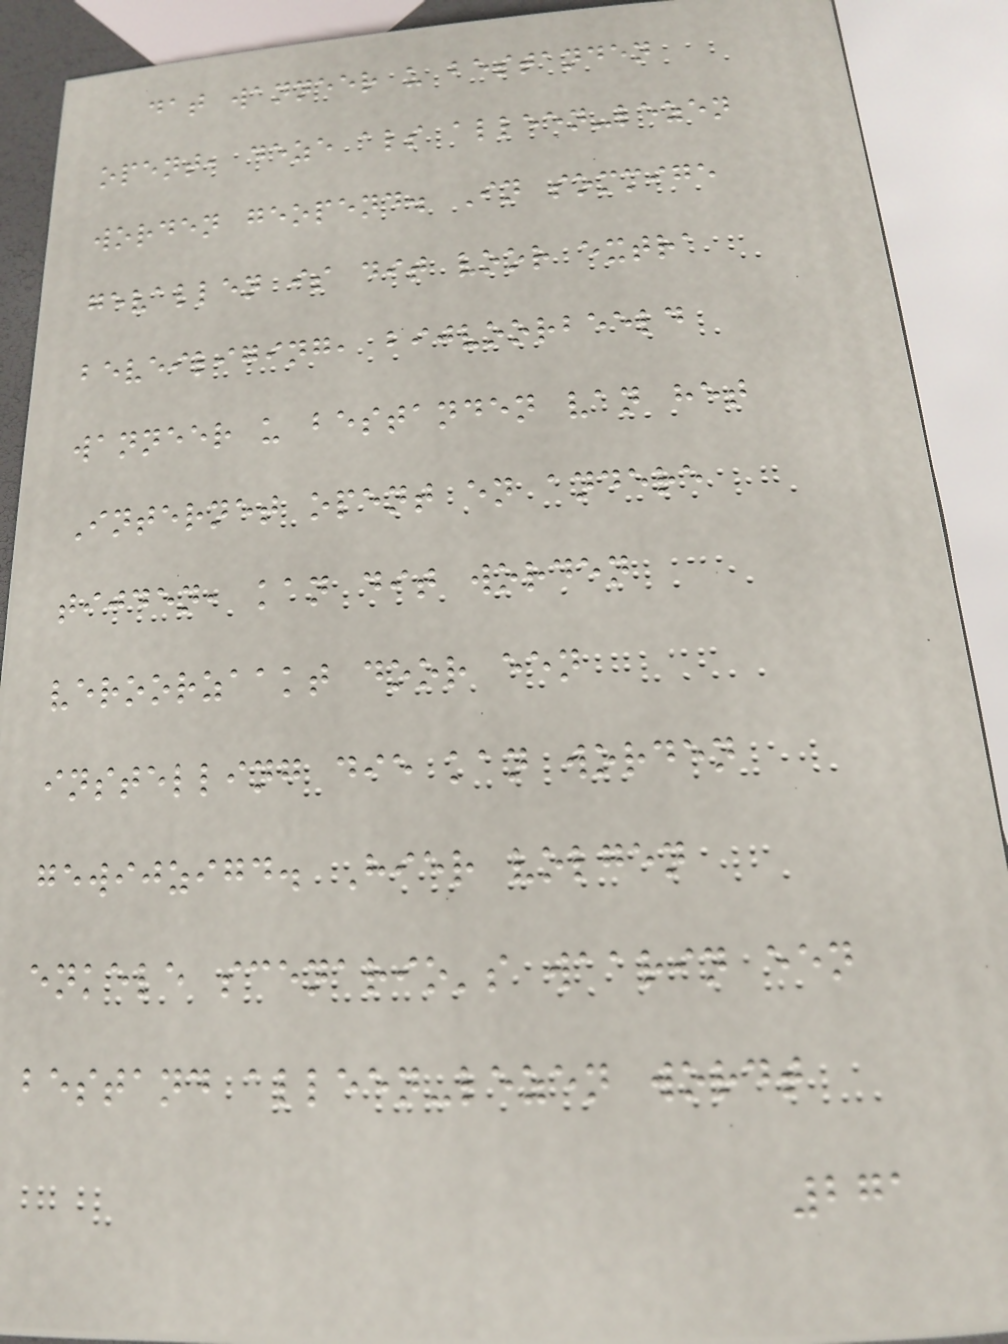dat wanneer u bestanden
opent, deze als alleen-lezen
worden geopend. In sommige
gevallen is dit voor extra
beveiliging, bijvoorbeeld
wanneer u bestanden van het
Internet opent en andere
tijden, kan dit worden
veroorzaakt door een
instelling die kan worden
gewijzigd. Hier volgen
enkele scenario's waarin een
bestand alleen-lezen wordt
271
